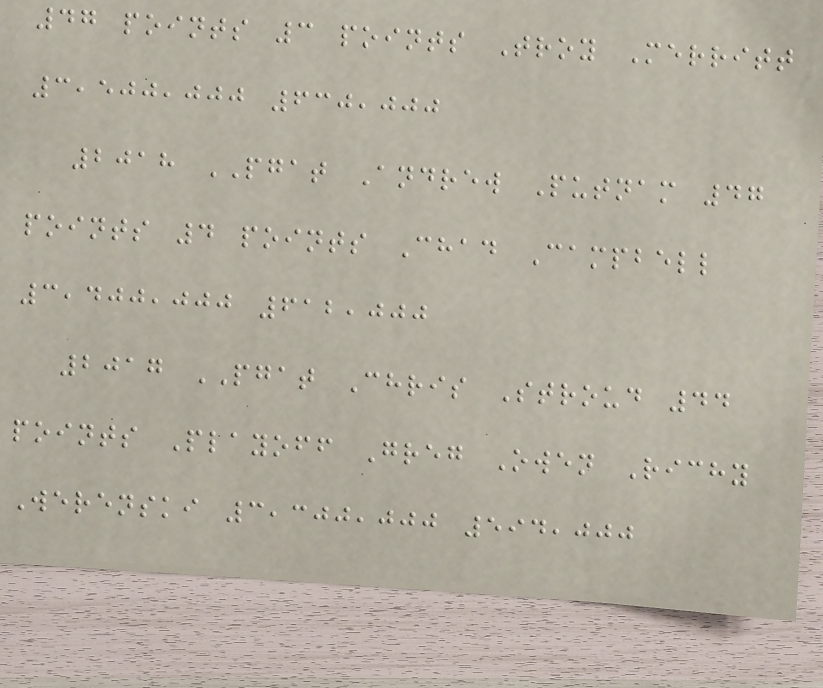47 points 3 points Troy Merritt
3,500,000 630,000
2018 PGAT Andrew Putnam 47
points 4 points Chad Campbell
3,400,000 612,000
2017 PGAT Chris Stroud 44
points Playoff Greg Owen Richy
Werenski 3,300,000 594,000
